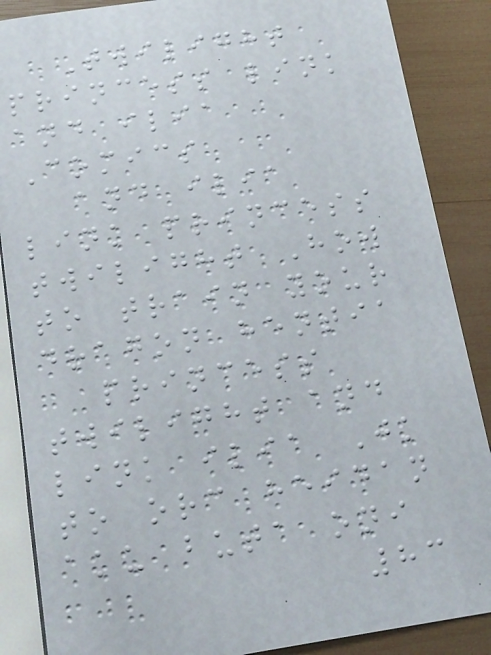Twilight
princess link
and ilia
Comics
and ilia
link princess
twilight How
to train your
dragon hentia
princess
twilight and
link ilia Jk
to orc heidan
aku buta oni
83
